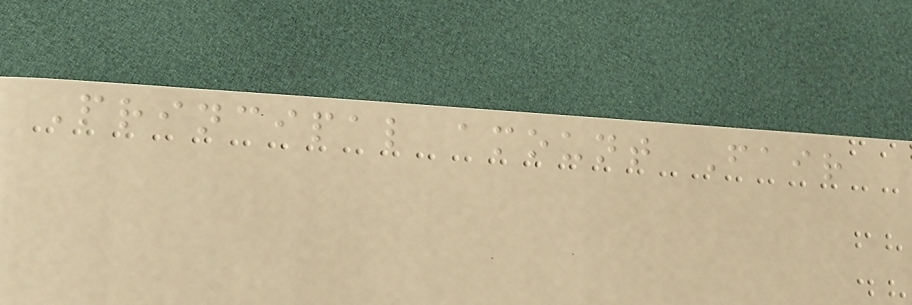Principal amount Fair
